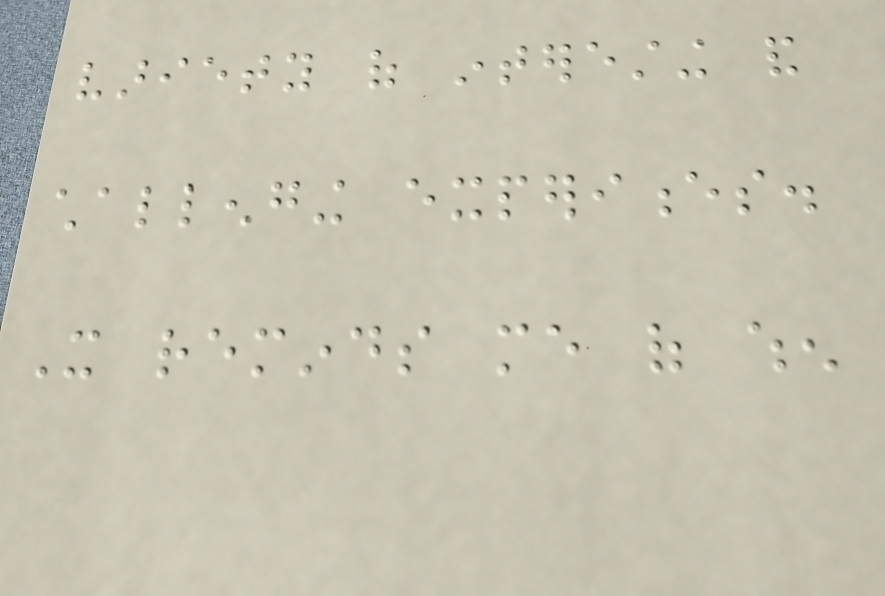variety of interesting and
challenging experiences.
It reminds me of when
